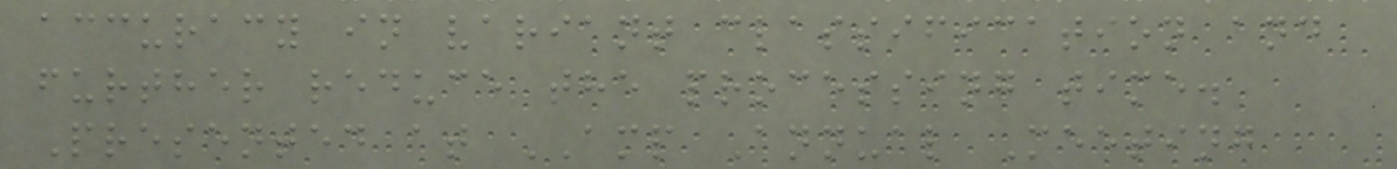accuracy in variant classification and
further reduce the processing time.
Presented at AMP Annual Meeting
